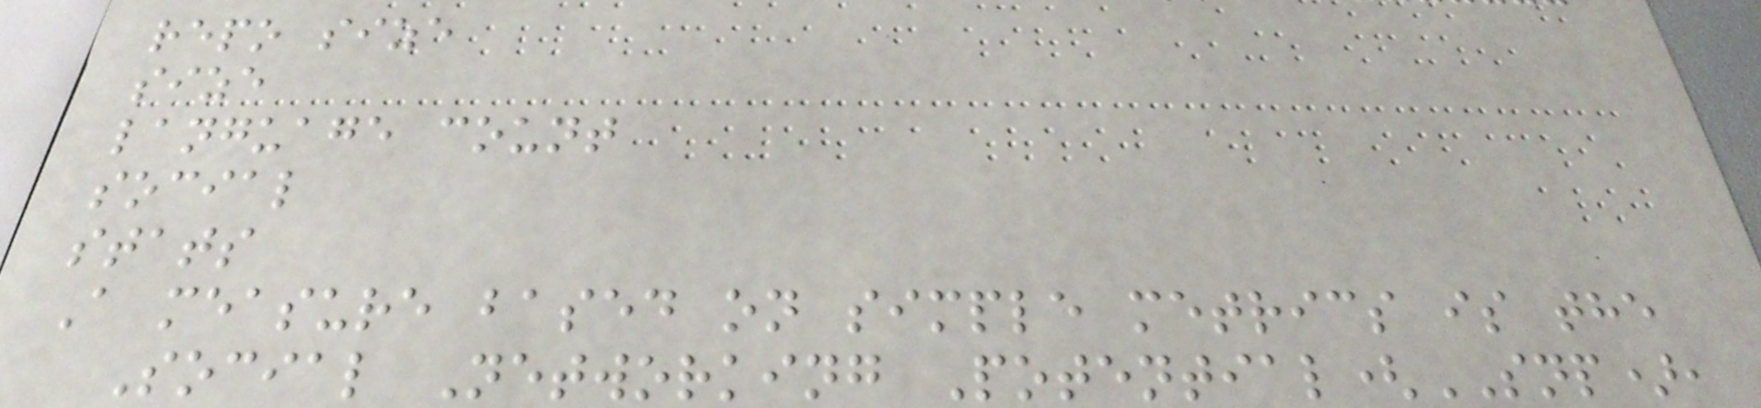repo size
size
language count
social
stats
A measure based on simple metrics is the
Social Networking Potential(SNP),
